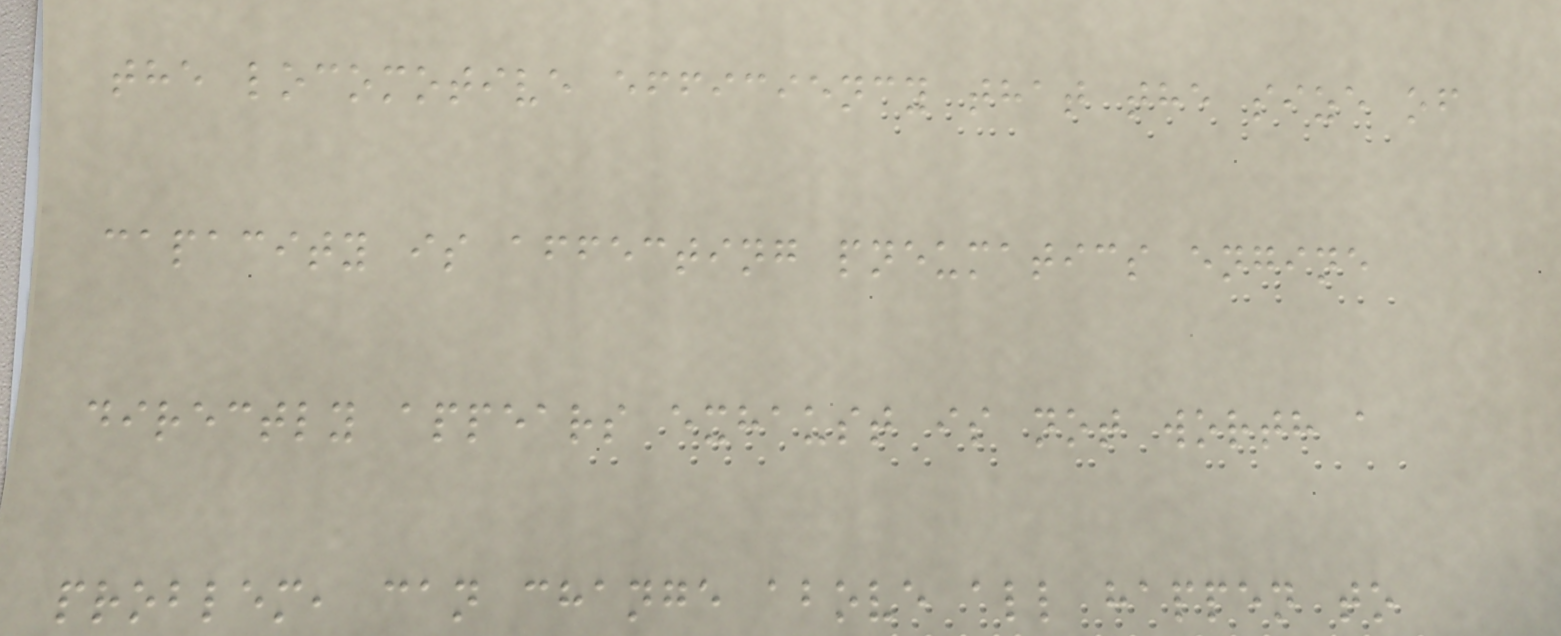the locomotive efficiency that the size of
capacity is affecting pneumatics engine
directly appears exhaust is not worth a
problem, can change above all happen to
